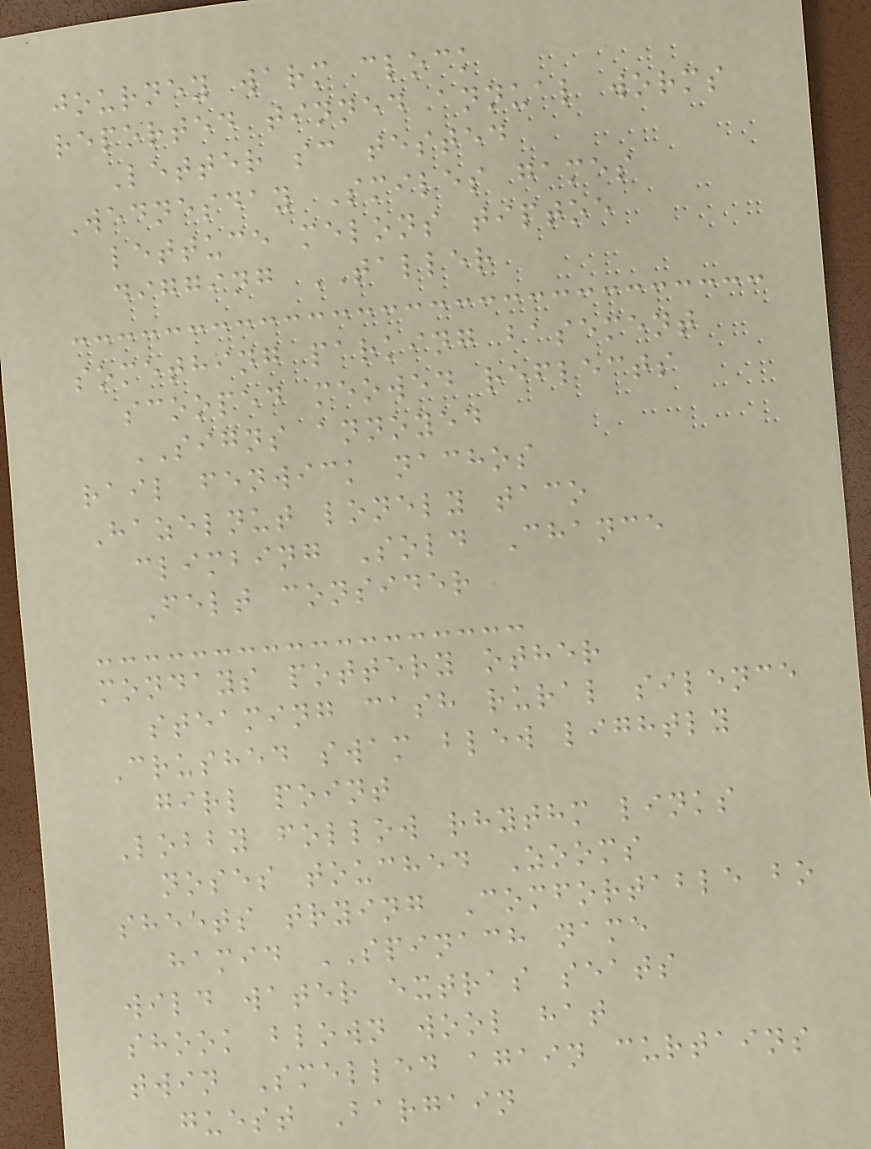journey warm clock
reported tinned annual worms
Letter sc tested
Wednesday Smiles games
lettuce melons tiptoe
digging TALLER
something parking basement
scooped meowed reflects
SIGNS annoyed
rail fenwick nachos
Hazelnut lonely taco
climbing Sold Chance
Felt consider
mondays pottery other
steaming cash rural silence
Crushed swam blew lightly
girl point
Lobby follow rhythm links
noses touched Zooms
sheets trying Comfortable bo
hamid SPINACH name
wild water extras seats
shook blown wool hat
twin Smelled again curtains
guest Bargain
